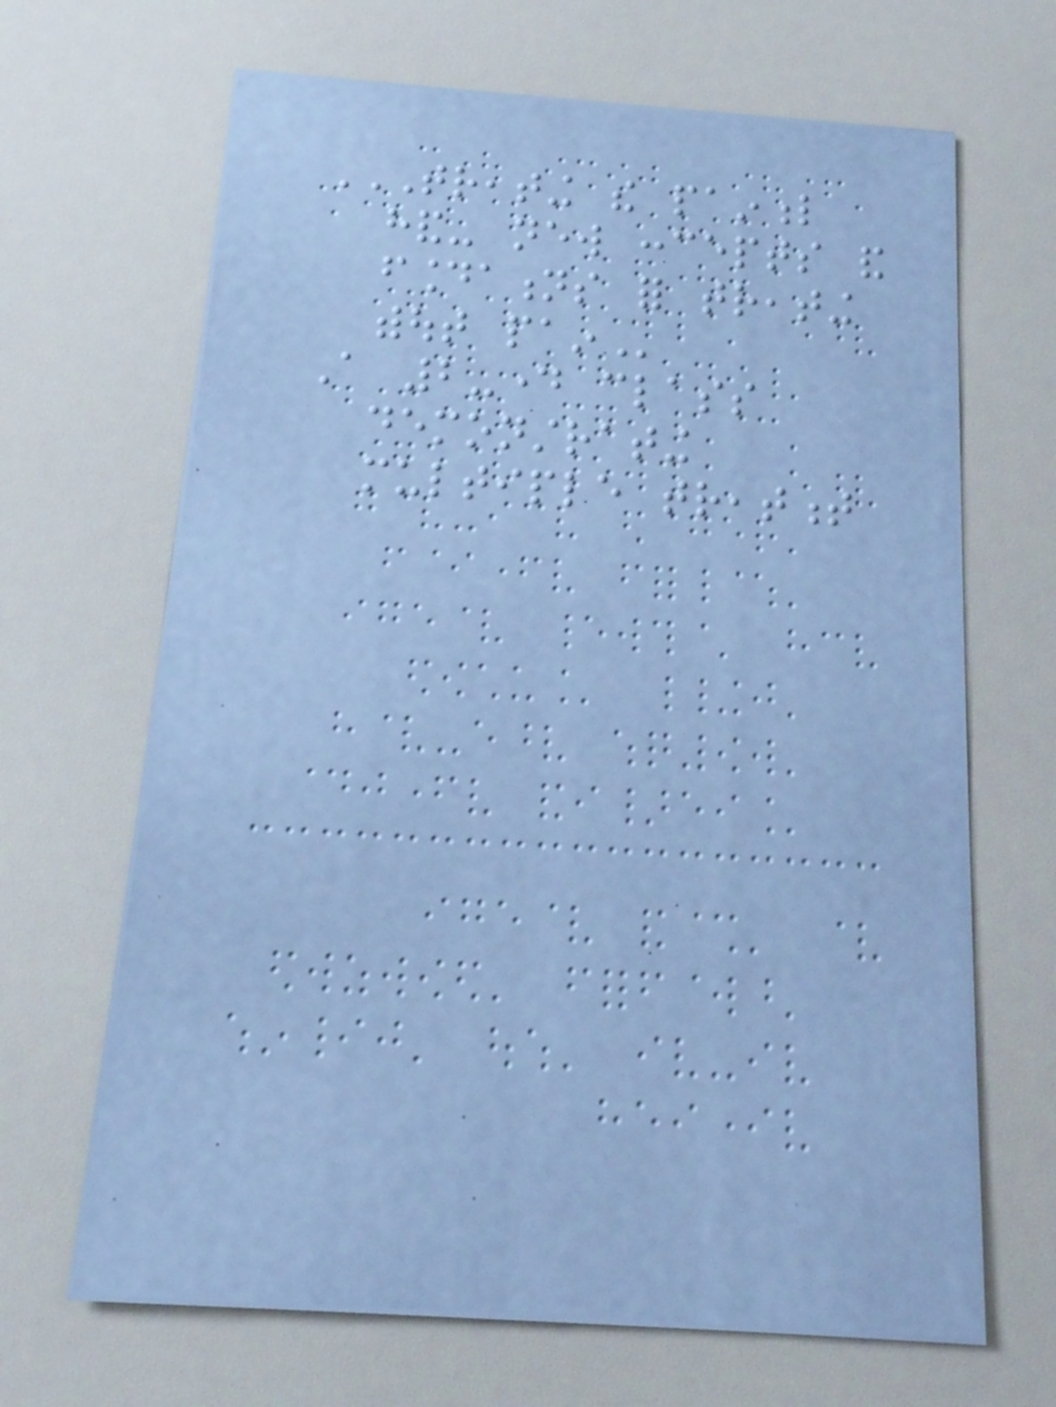TREATING THE PAINFUL
HAND- NEW CONCEPTS AND
FOUNDATIONS FOR TREATING
WITHOUT PAIN
A 2-day class
demonstrating
multiple treatment
